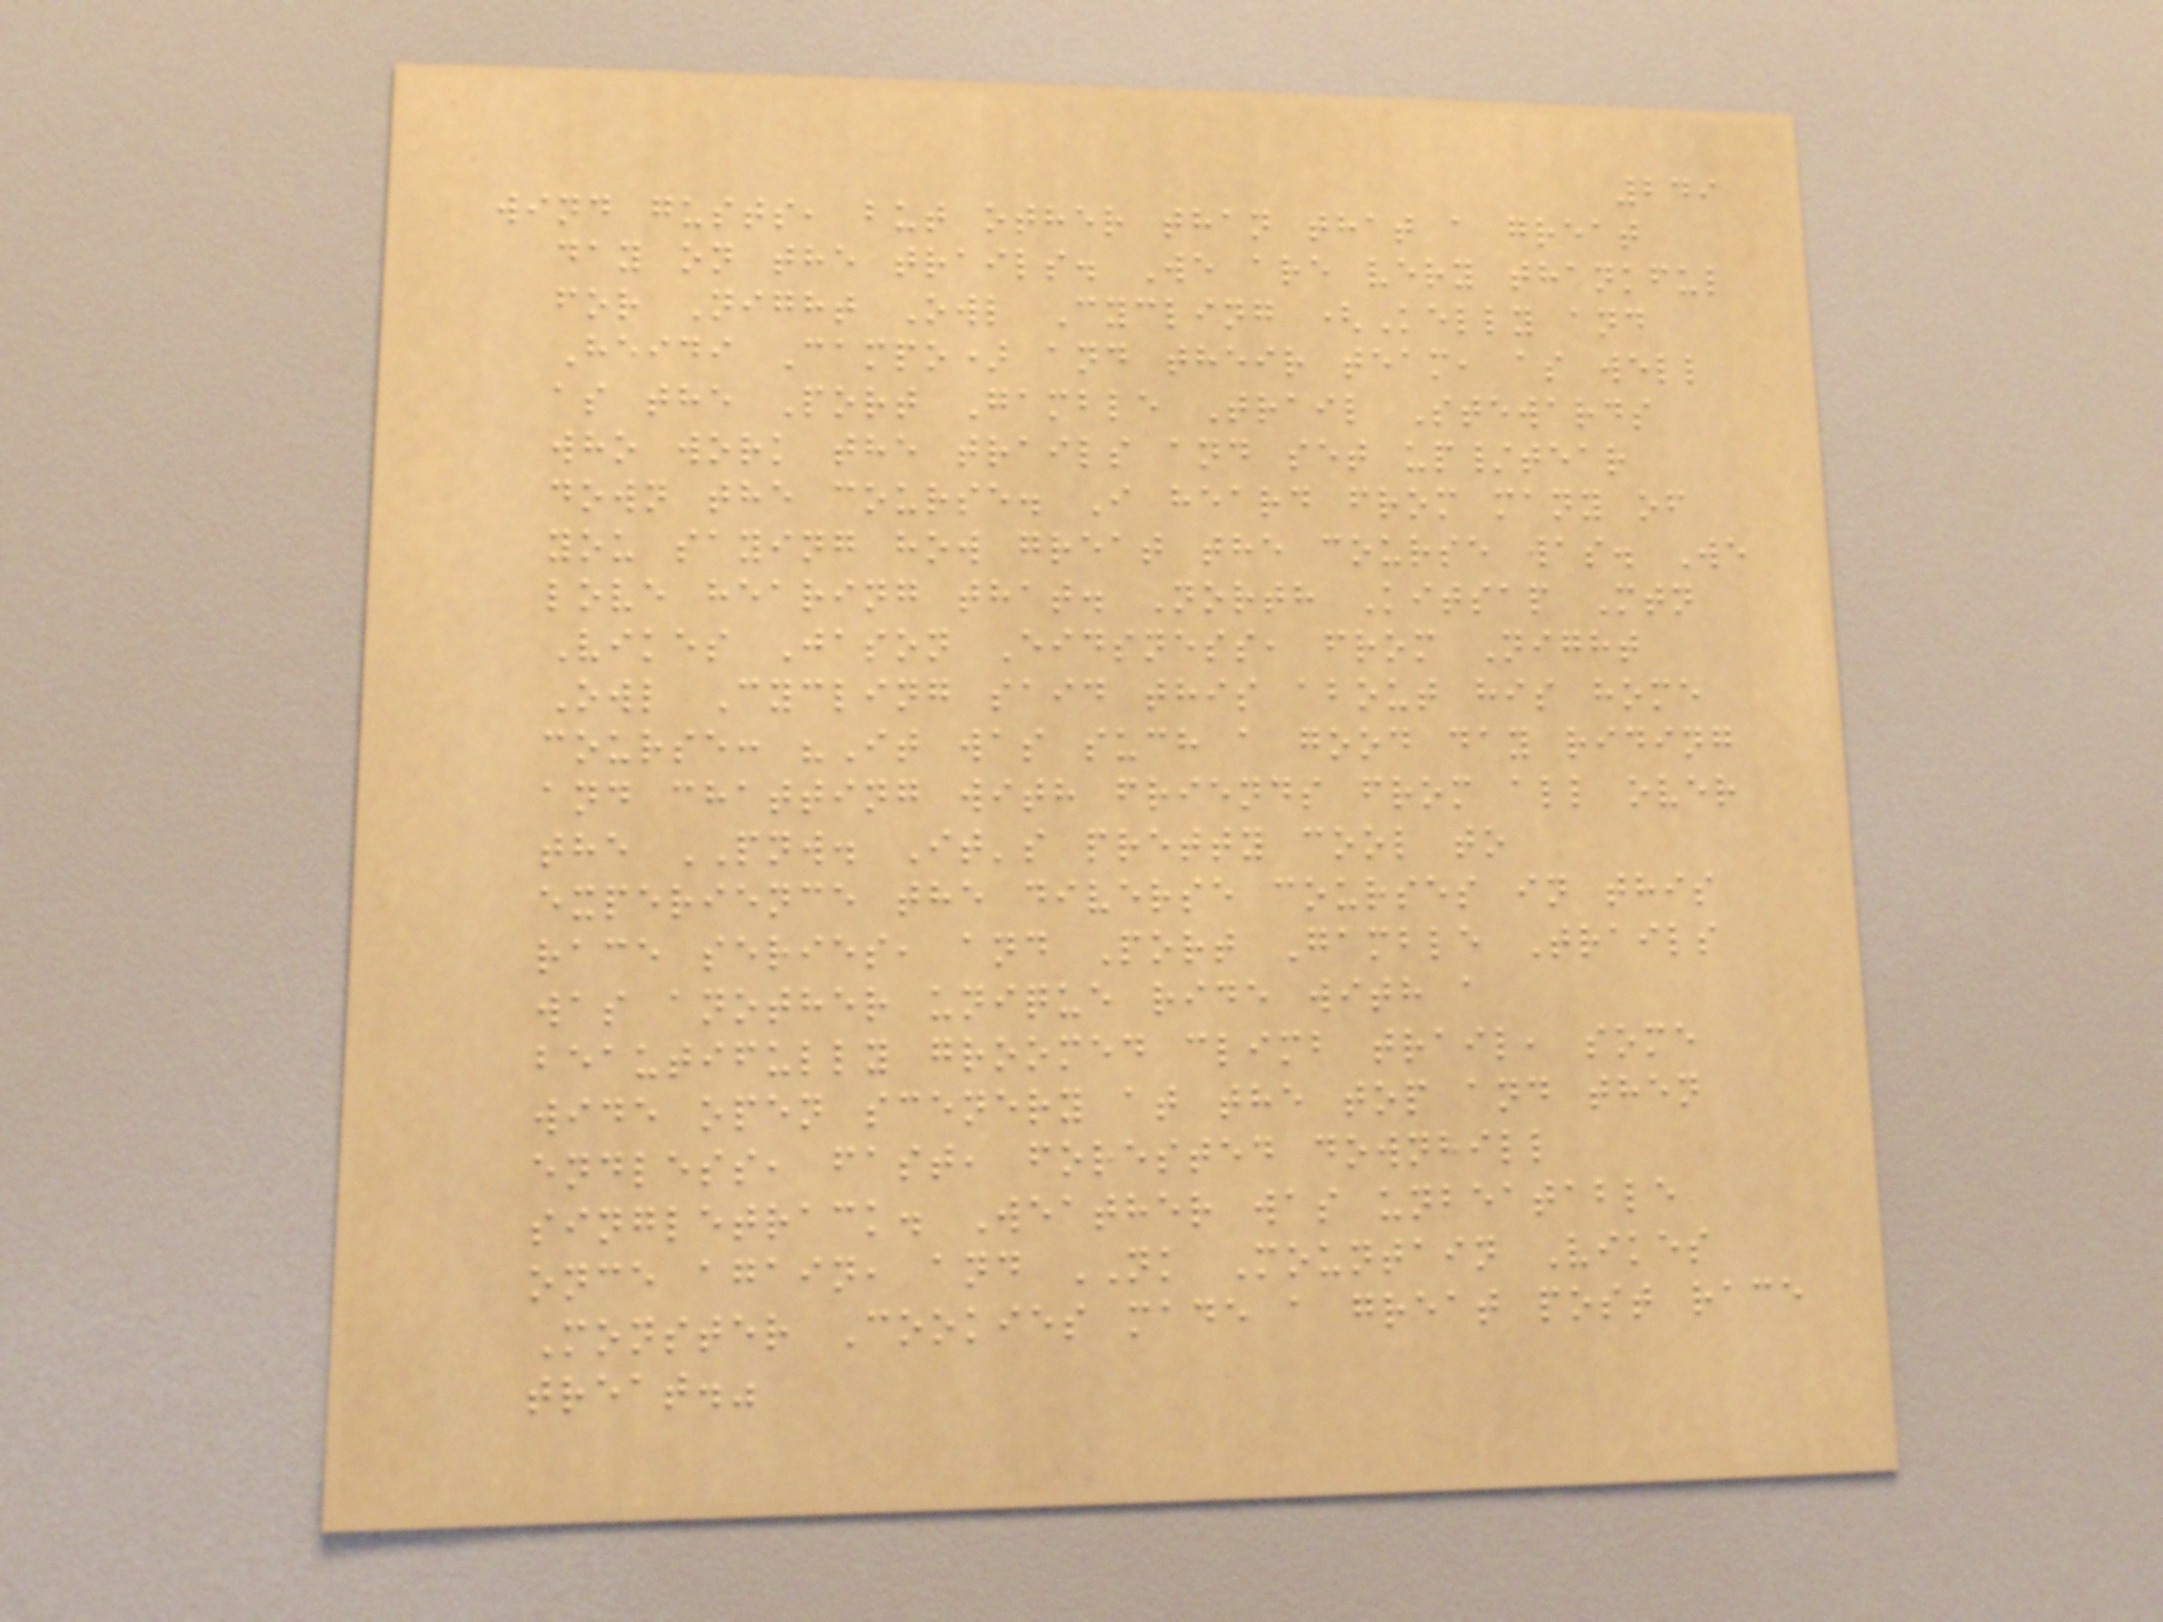249
wind gusts, but other than that a great
day on the trails. We are very thankful
for Night Owl Cycling (Kelly and
Heidi Campo) and their team, as well
as the Port Gamble Trail Stewards
who work the trails and set up/tear
down the course. I heard from many of
you saying how great the course was. We
love hearing that. North Kitsap Mtn
Vikes Jason Eidsness, from Night
Owl Cycling said this about his home
course: "It was such a good day riding
and chatting with friends from all over
the PNW. It's pretty cool to
experience the diverse courses in this
race series, and Port Gamble Trails
was another unique ride with a
beautifully groomed climb trail, some
wide open scenery at the top and then
endless, fast, forested downhill
singletrack. Weather was unbeatable
once again, and NK Mountain Vikes
Monster Cookies made a great post race
treat."
